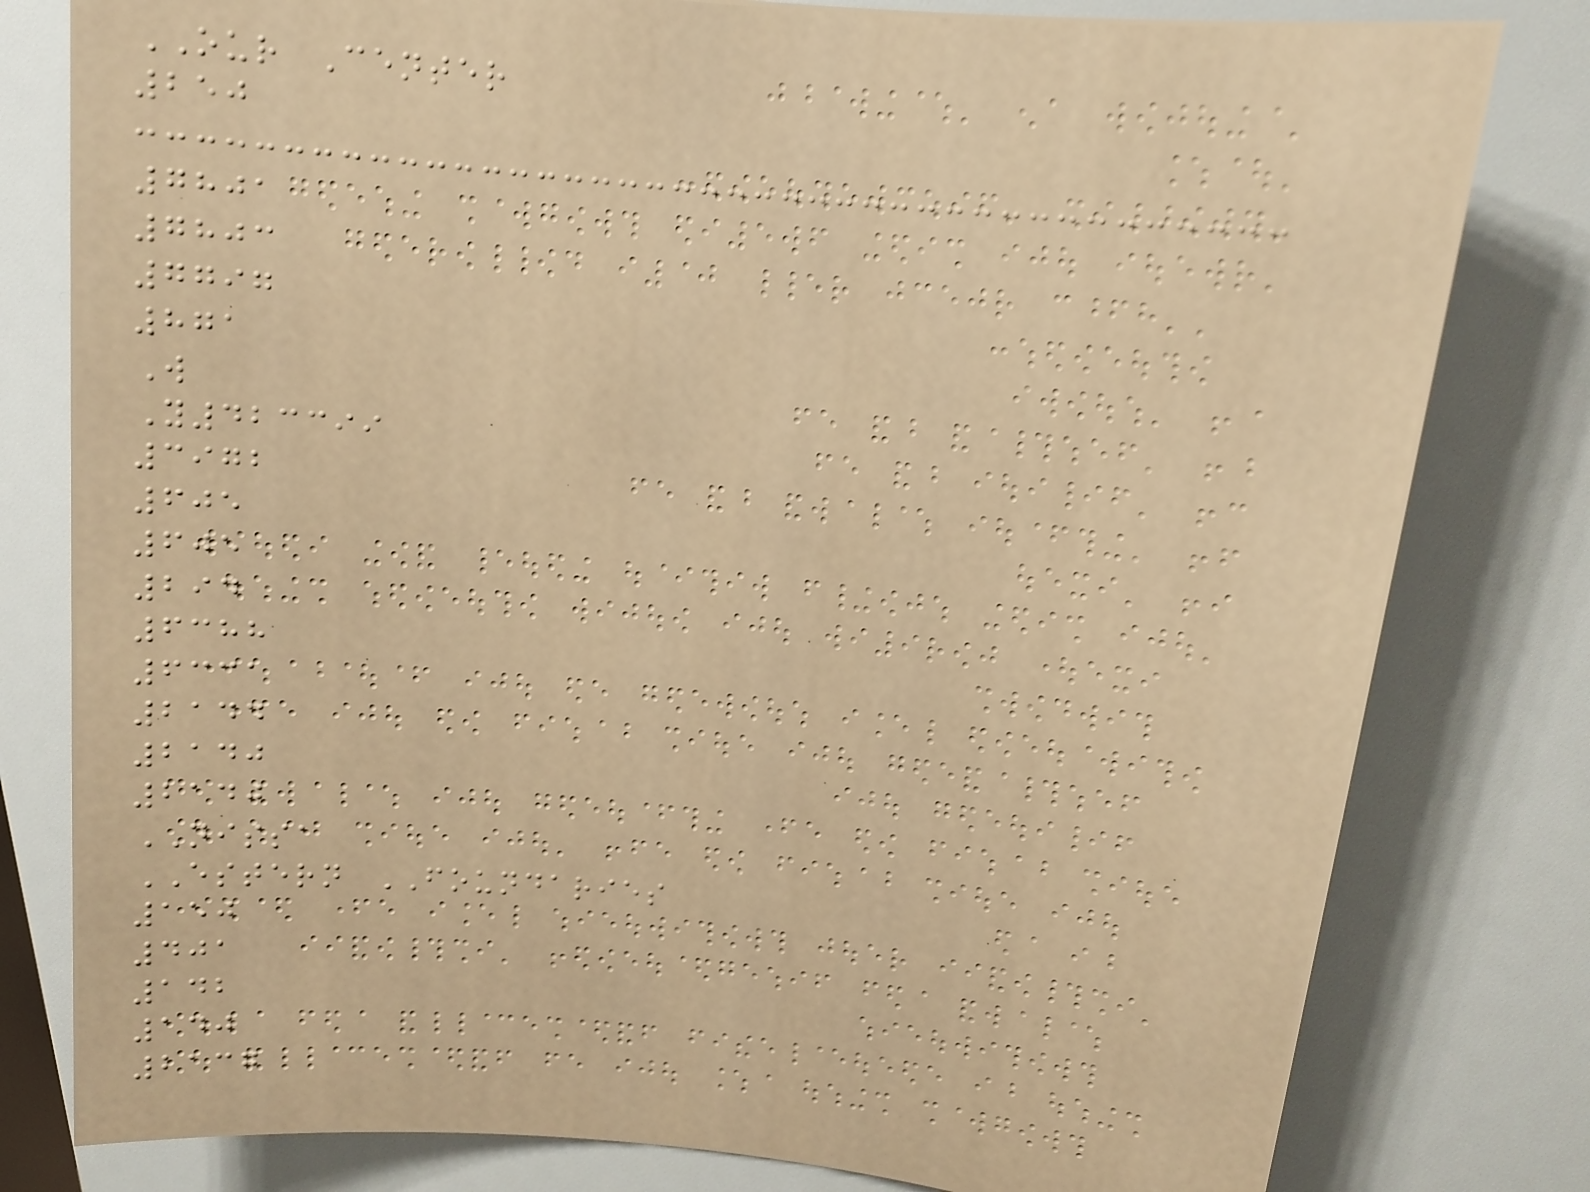OUR Center
250
7801
7803
7797
871
W
Y423399
3972
605
605
294
6388
6331
2144
2140
2140
NISSA
ESTERN FOUNDARIES
150
401
142
140
2137
